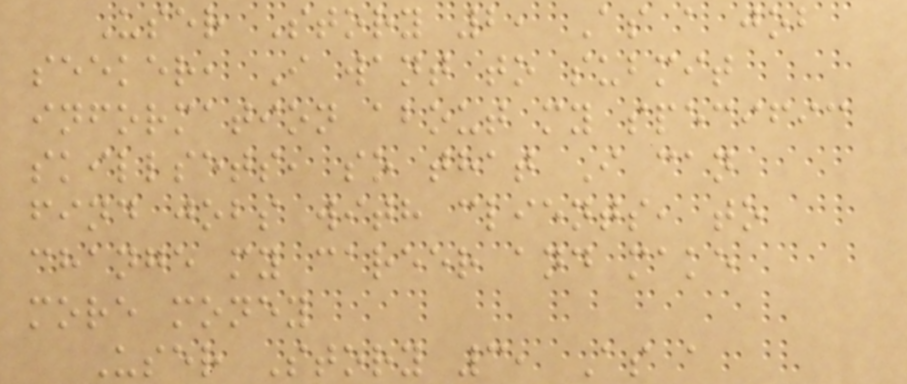User Story 2, As a job
seeker, I want to submit
information about my specific
skillsets, so that I can
find jobs with clients, to
change my career and make
more money
User Story 3, As a
